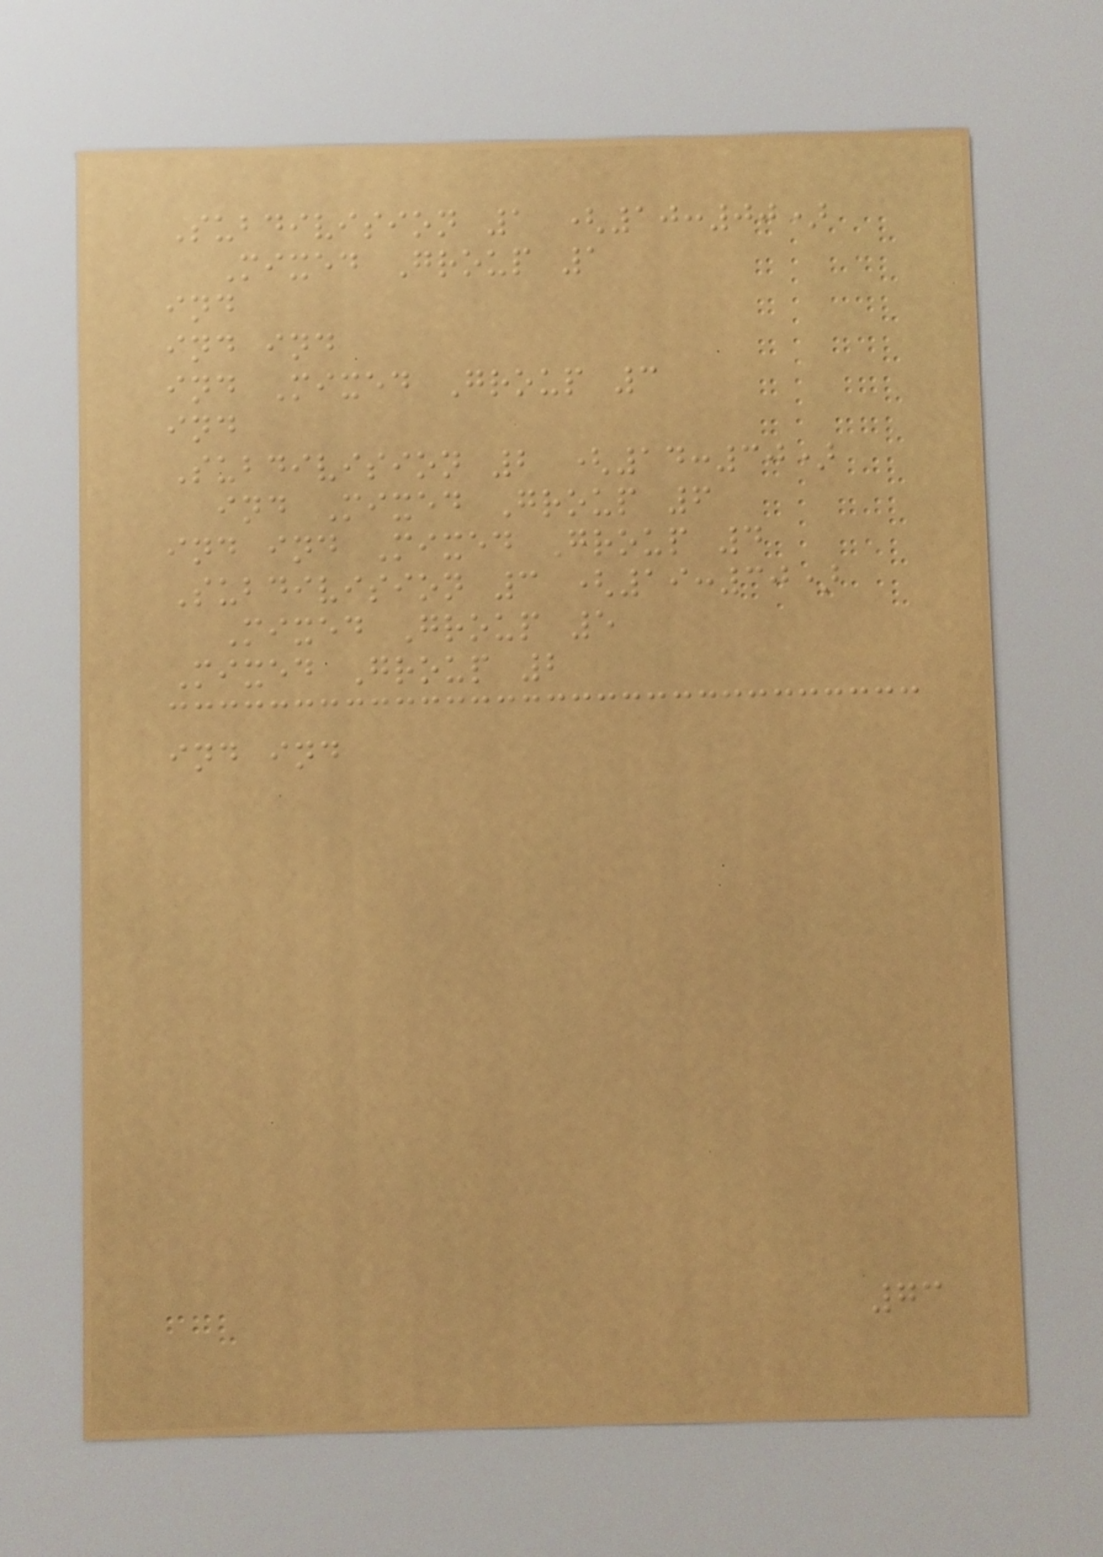Subdivision 1 (10:00)
Mixed Group 1
ind
ind ind
ind Mixed Group 3
ind
Subdivision 2 (14:30)
ind Mixed Group 6
ind ind Mixed Group 4
Subdivision 3 (19:30)
Mixed Group 5
Mixed Group 2
ind ind
73
